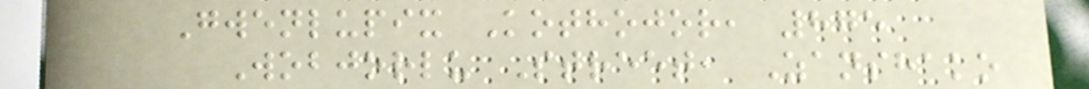Gwenlupix Kothojor, 875
Wobjorlu Street, Zanshako
